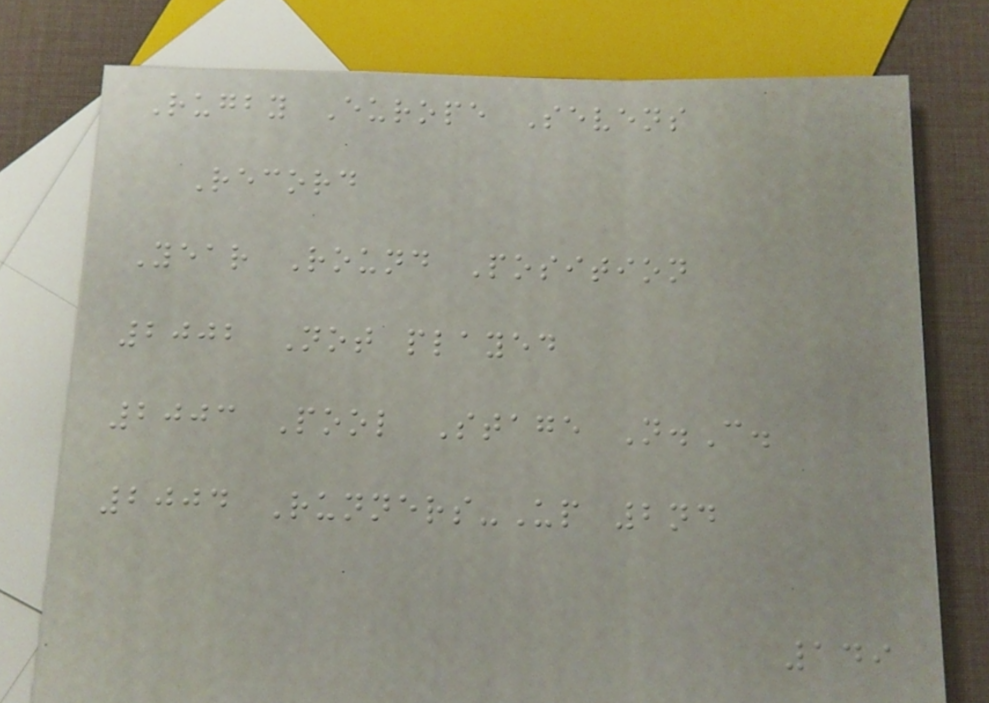Rugby Europe Sevens
Record
Year Round Position
2002 Not played
2003 Pool Stage N.C.
2004 Runners-Up 2nd
149
